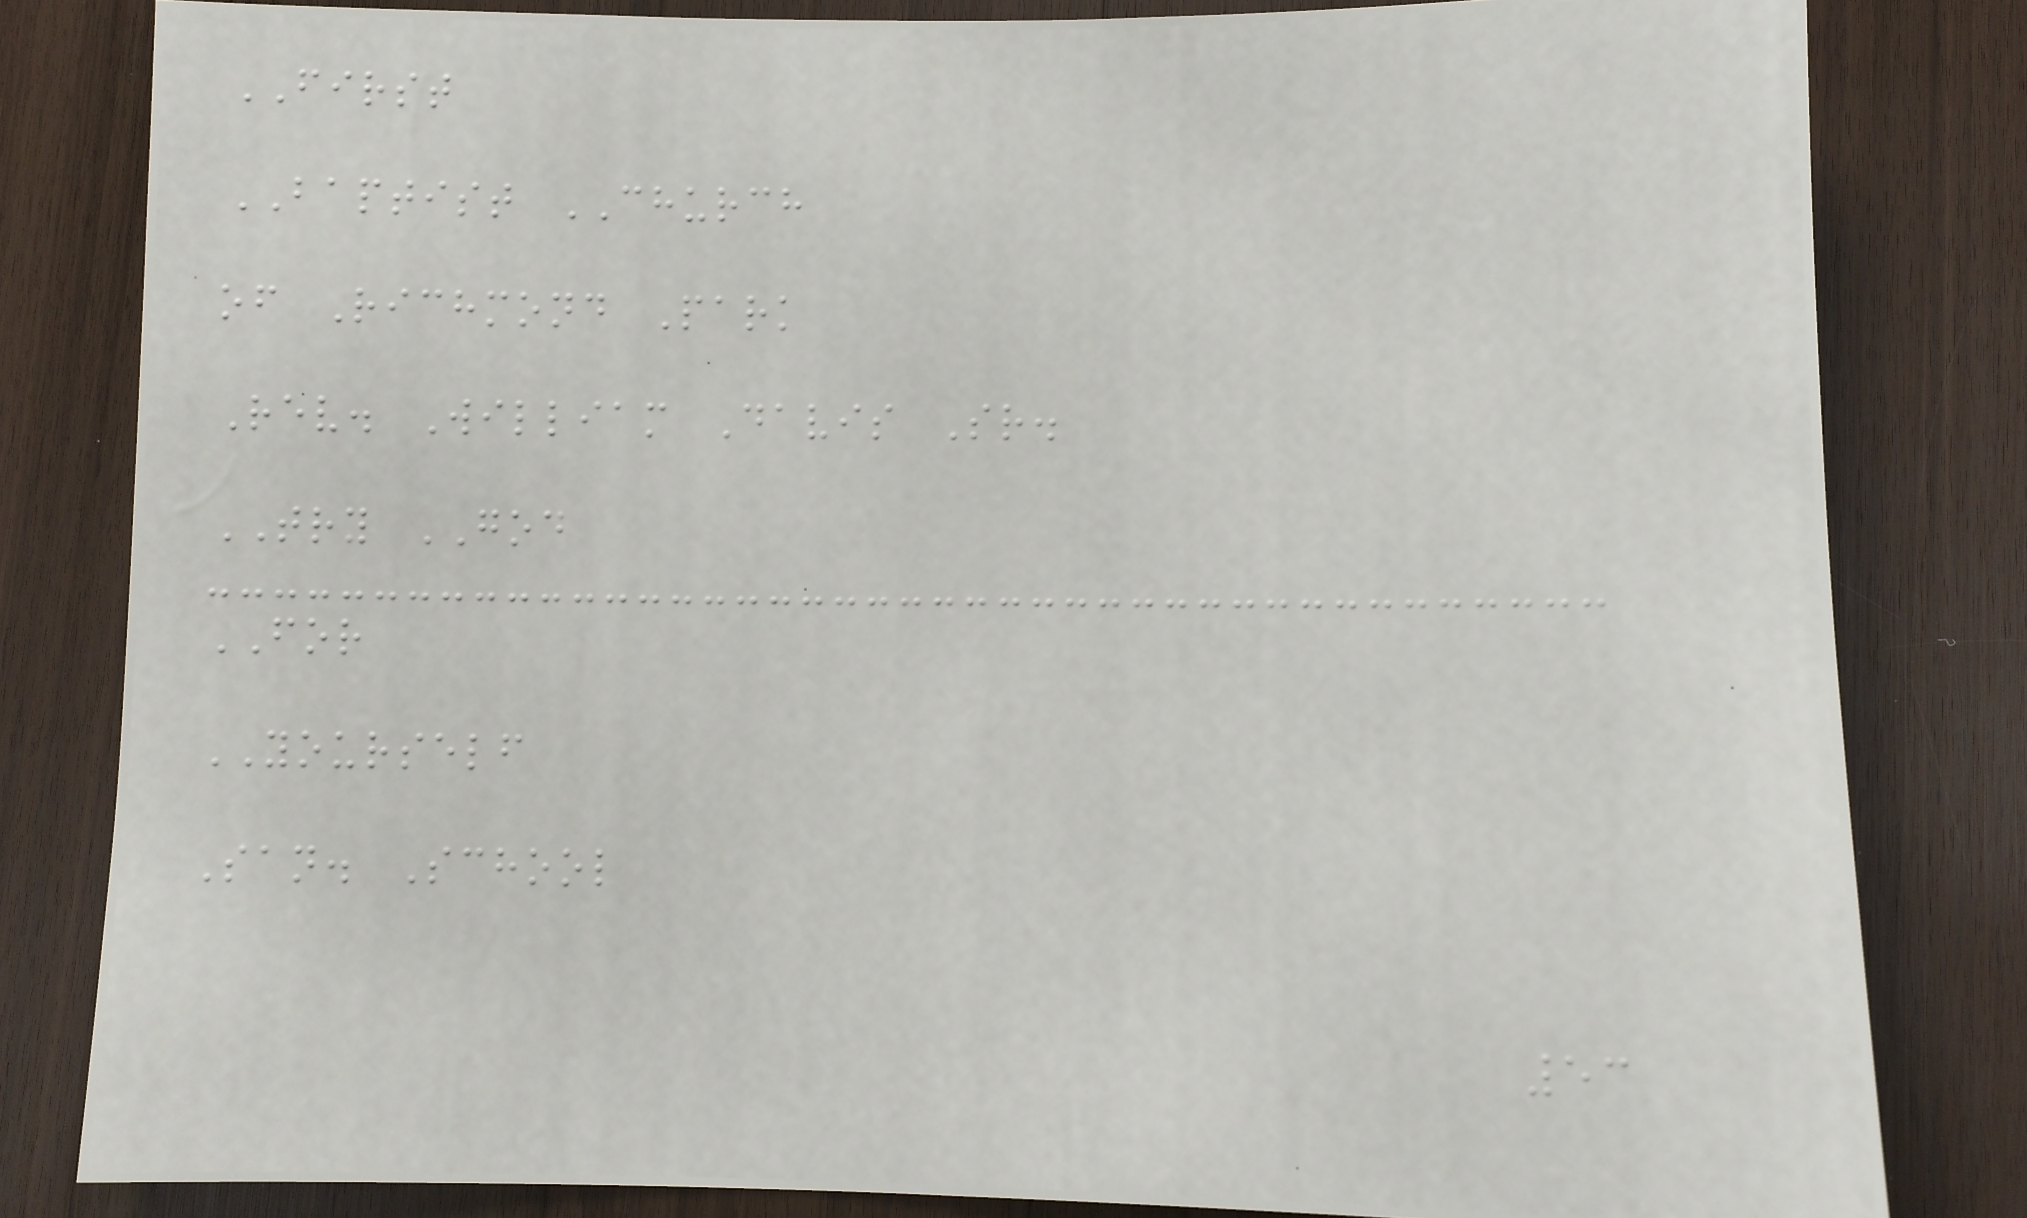FIRST
BAPTIST CHURCH
of Richmond Park
Rev. William Davis Sr.
TRY GOD
FOR
YOURSELF
San. School
53
